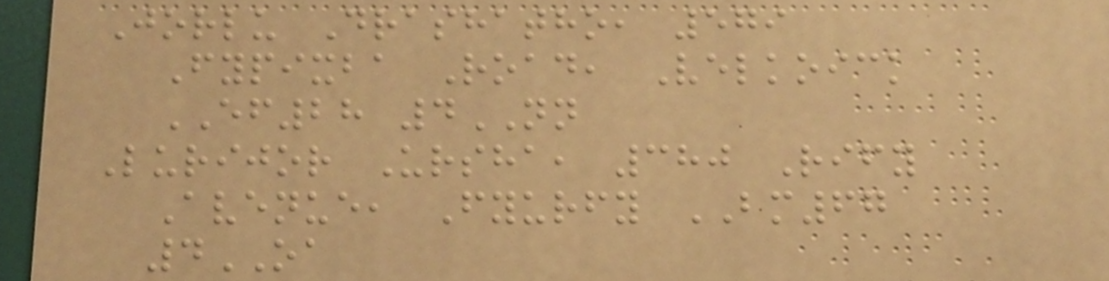Jorlu Drashatho, 579
Fypixba Road, Velkoick
EF28 4NN
Lurijor Ursha, 380 Rify
Avenue, Fyurfy BM67
4OA
